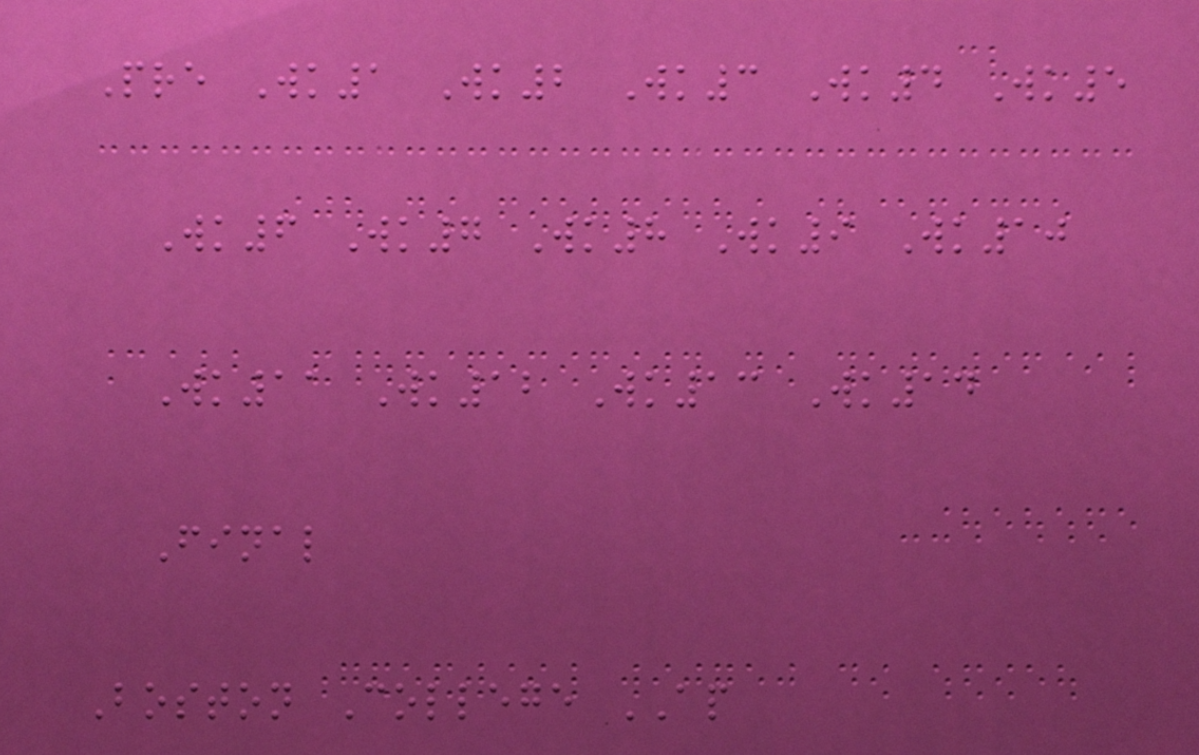Pre Wk1 Wk2 Wk3 Wk4 Wk5
Wk6 Wk7 Wk8 Wk9 Wk10
Wk11 Wk12 Wk13 Wk14
Final
Boston College AP
